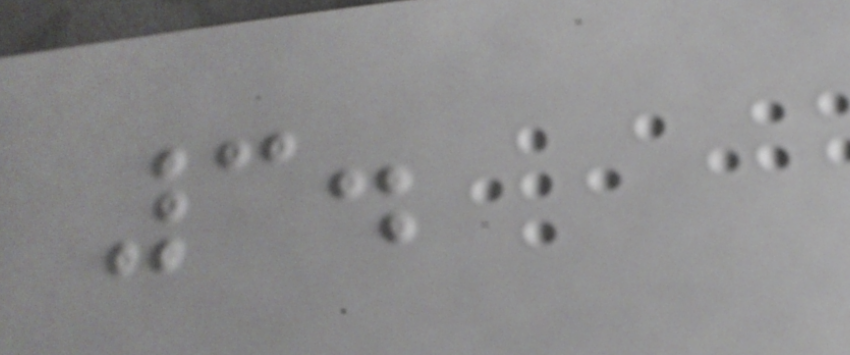3.
